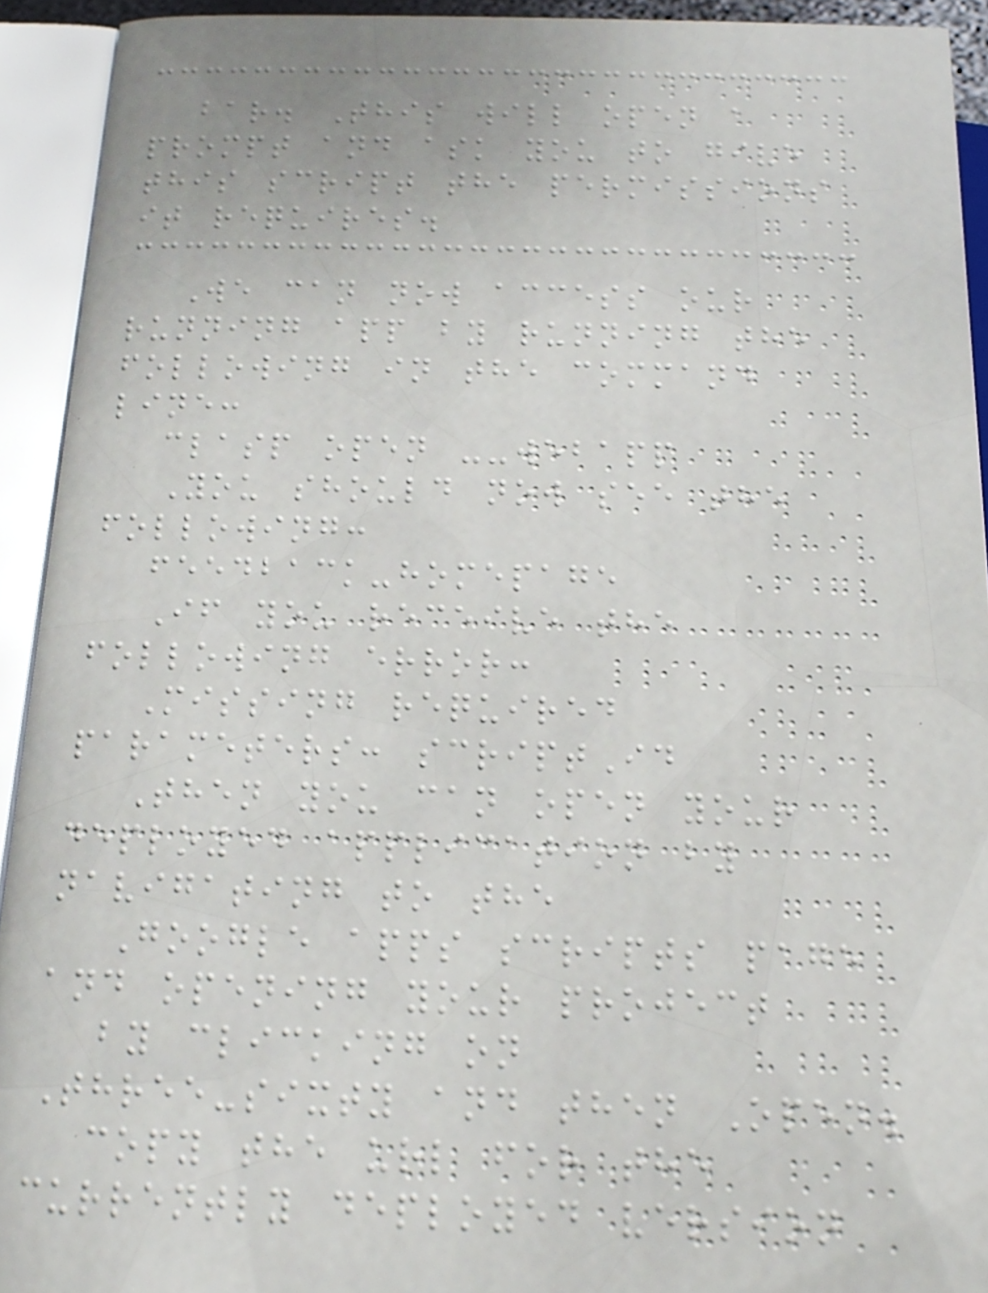bar. This will open a
prompt and ask you to give
this script the permissions
it requires.
We can now access our
running app by running the
following in the command
line:
clasp open --webapp
You should now see the
following:
feedback-homepage
If you receive the
following error:
Missing required
parameters: scriptId
Then you can open your
deployed application by
navigating to the
Google apps scripts page
and opening your project
by clicking on
Three-sixty and then Open.
copy the url for the
currently deployed version
